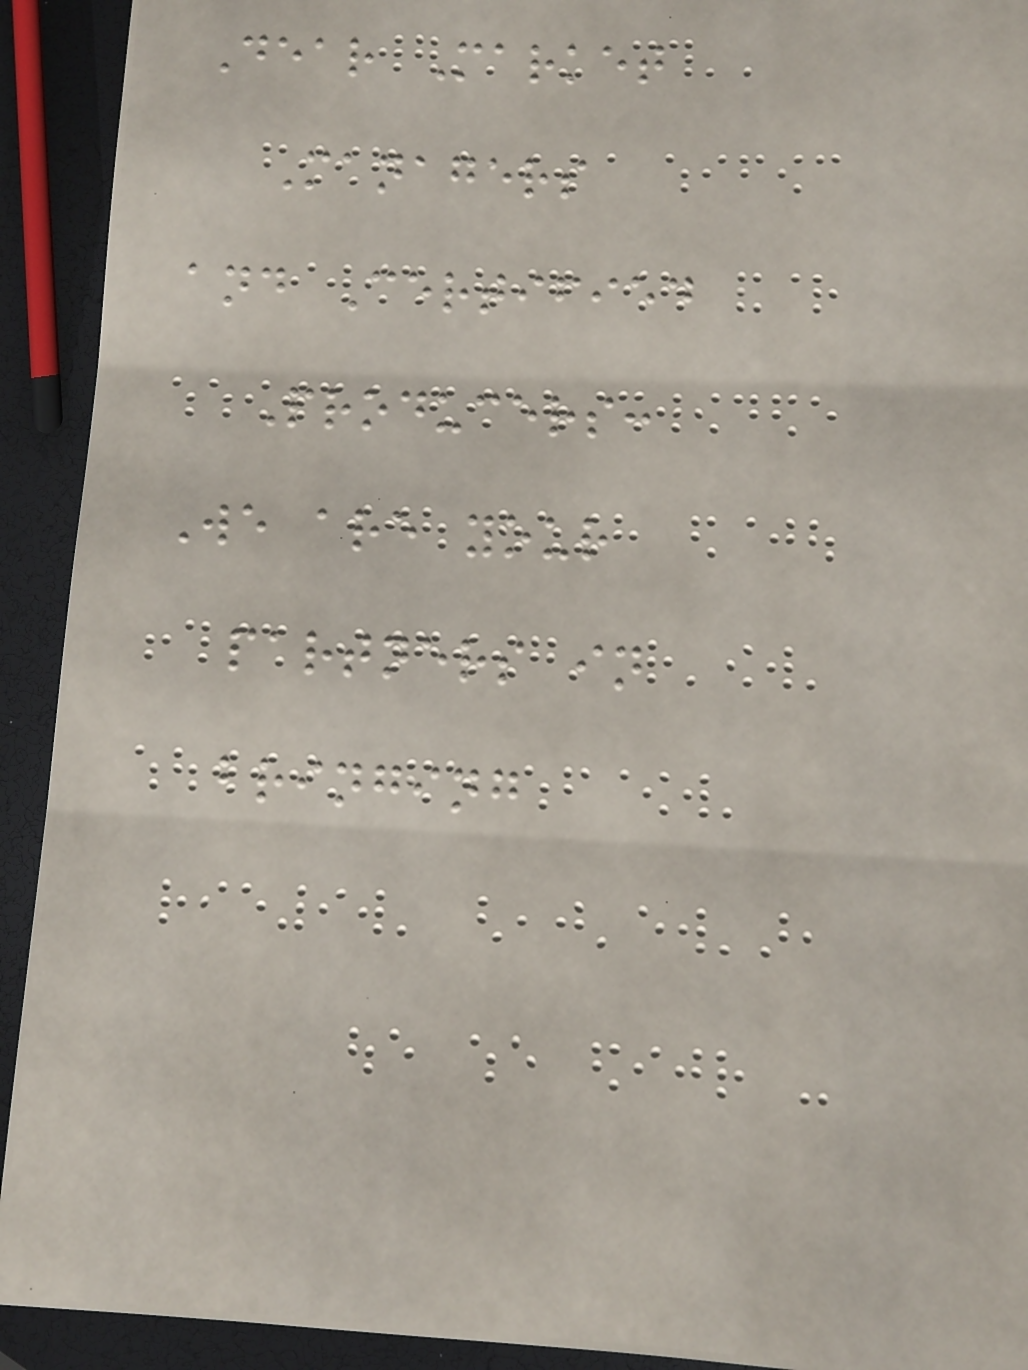Dear Market
Managers
and Certified
Producers:
We are your
partners in
bringing
